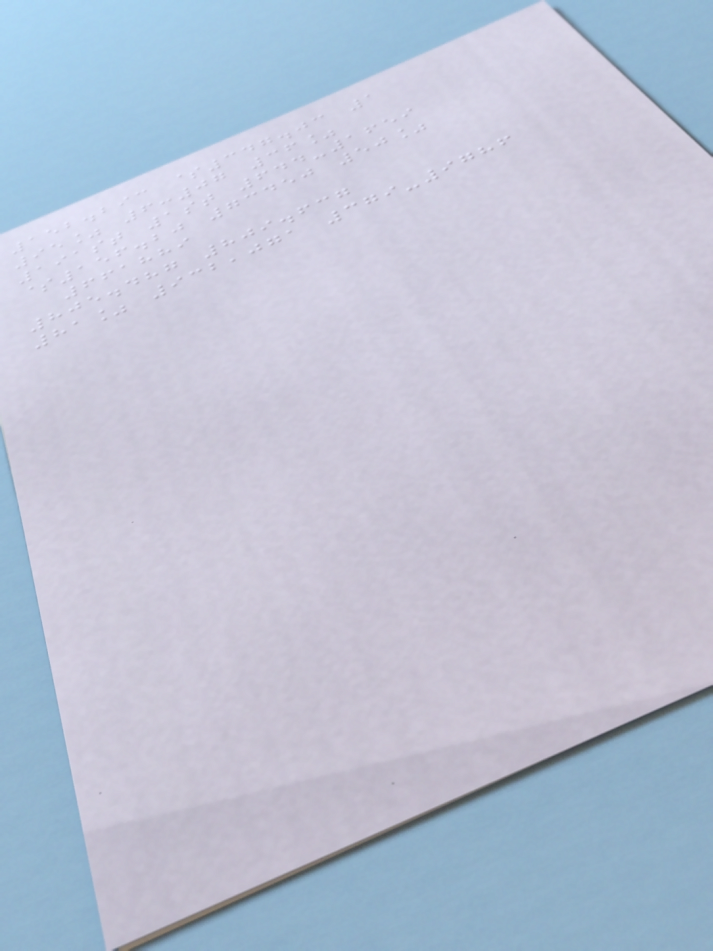152.293 $347.03 1
95% 6:07 36%
191st 1st 644-1659
$156.20 73450 50%
661889
805.487 809.637
81% 932,071 379-9786
